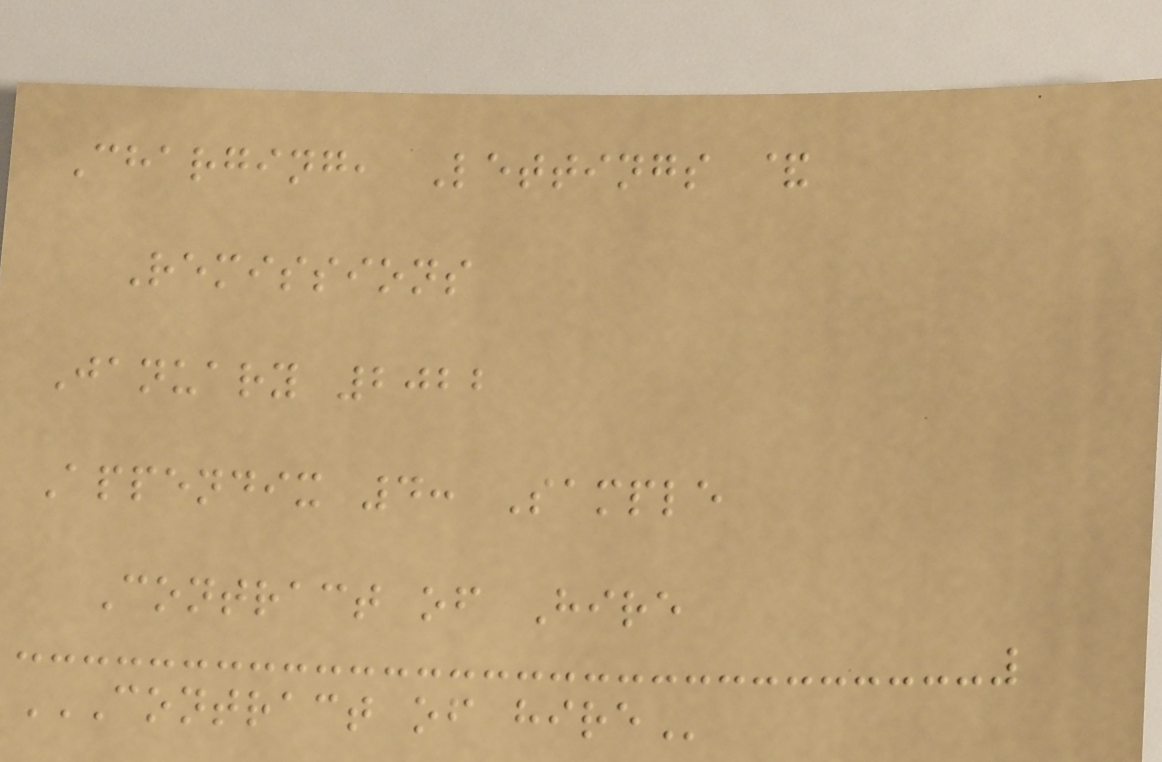Charging, Lettings &
Remissions
January 2022
Appendix 4: Sample
Contract of Hire
CONTRACT OF HIRE
